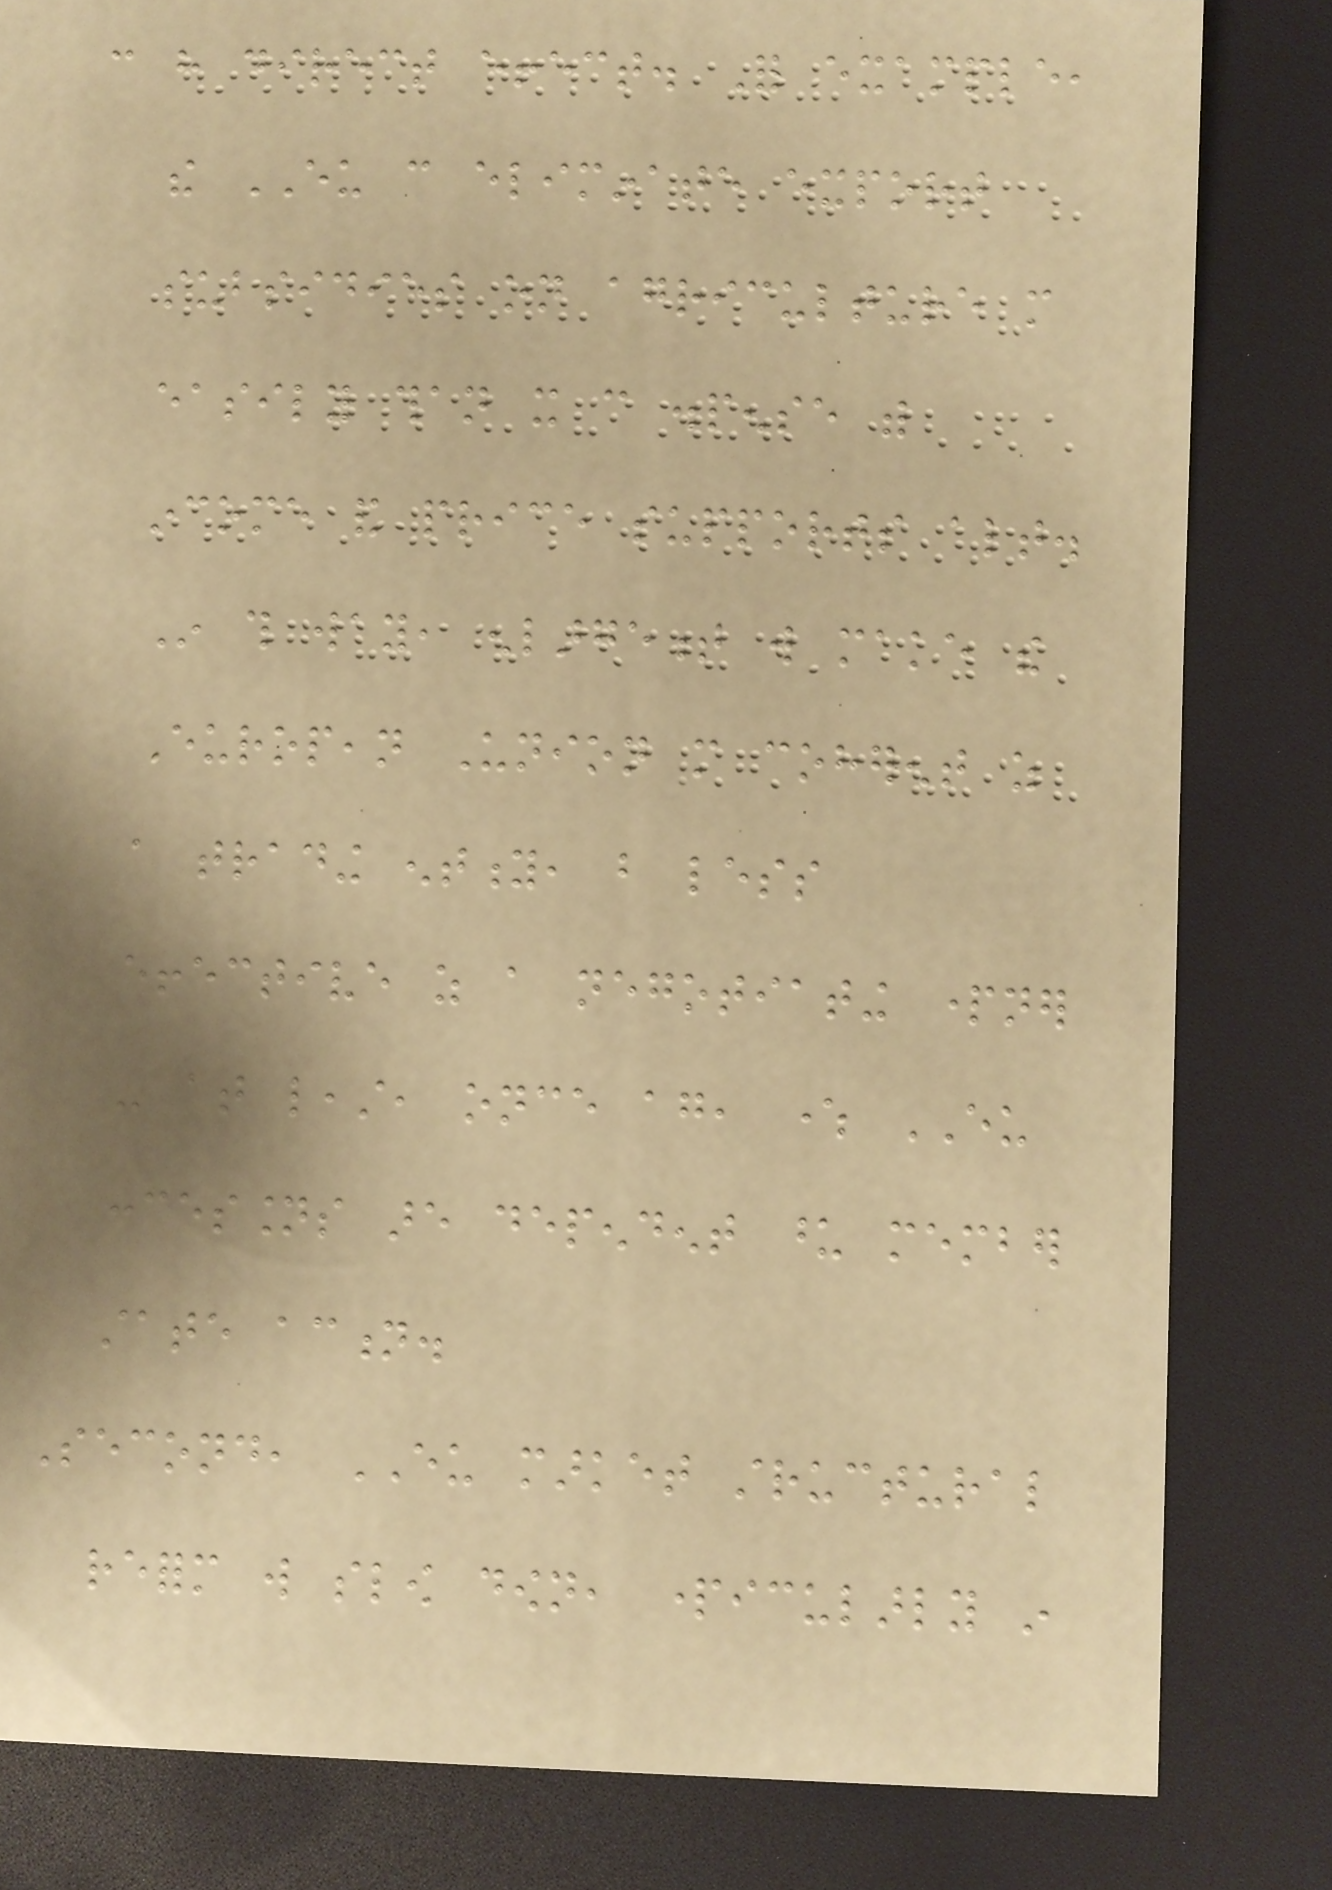can have direct effect. For example,
the EU can eliminate export
subsidies on agriculture more
easily than it can dispense with
income and price supports altogether.
In this way, enlargement will make the
European Union more coherent as
a trading entity, but less
effective as a negotiating partner
- at least, once again, where EU
concessions are dependent upon member
state action.
Second, EU market structural
reform will slow down, particularly in
